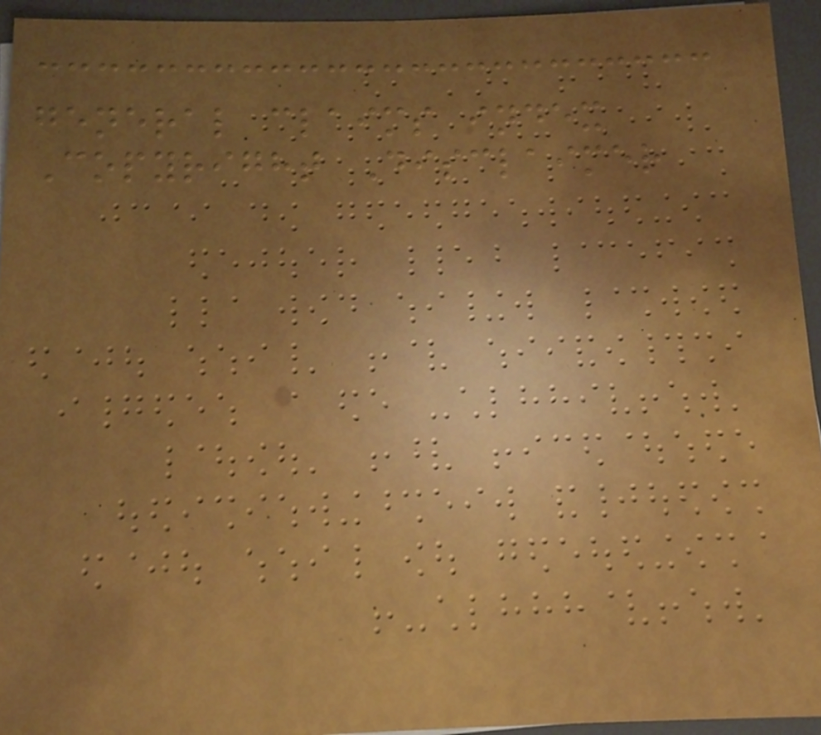general claims index
Copyright Disclaimer
